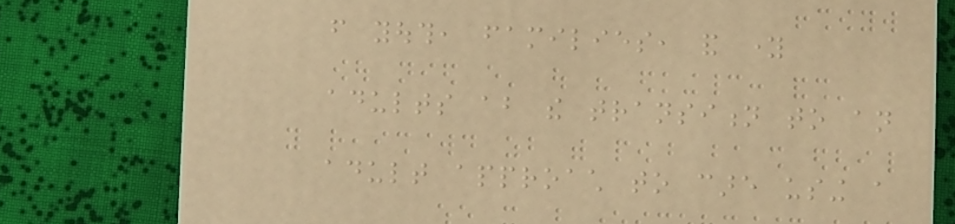from youth, families, and young
adults about the transition to an
adult approach to care using a
